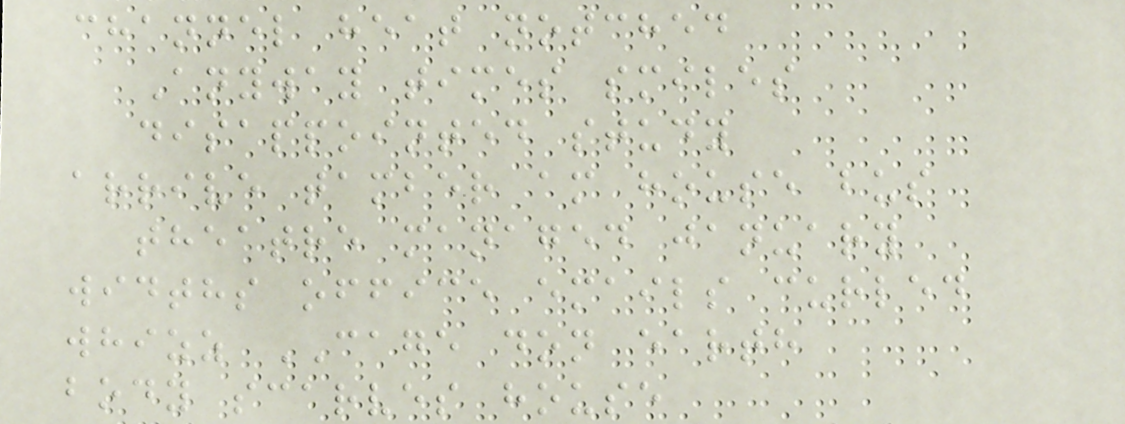channel heat notched
Anyway times smiles
disappointed study
arrive tamber am house bus
theatre managed january
widths office emails curled
whizz CAGE don earth
body scarves house
